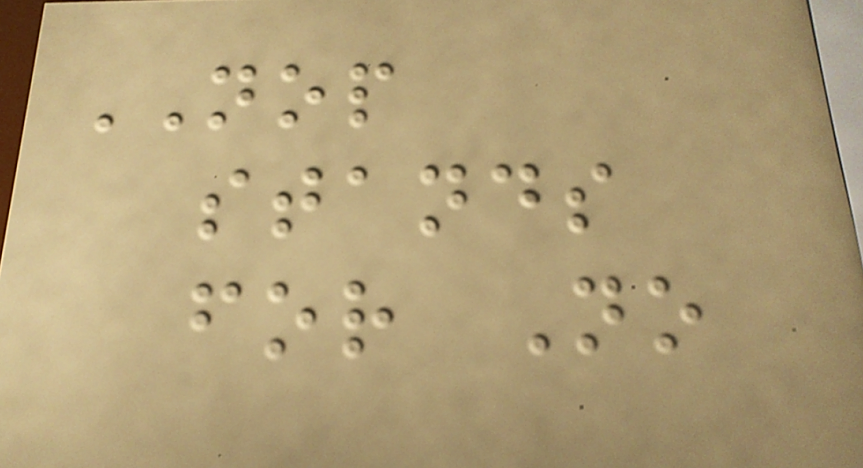NOP
stands
for No
